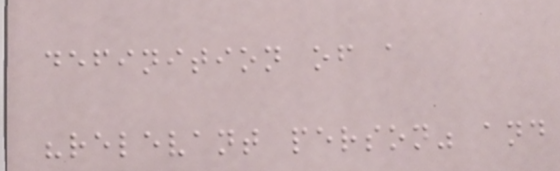definition of a
"relevant person" and
